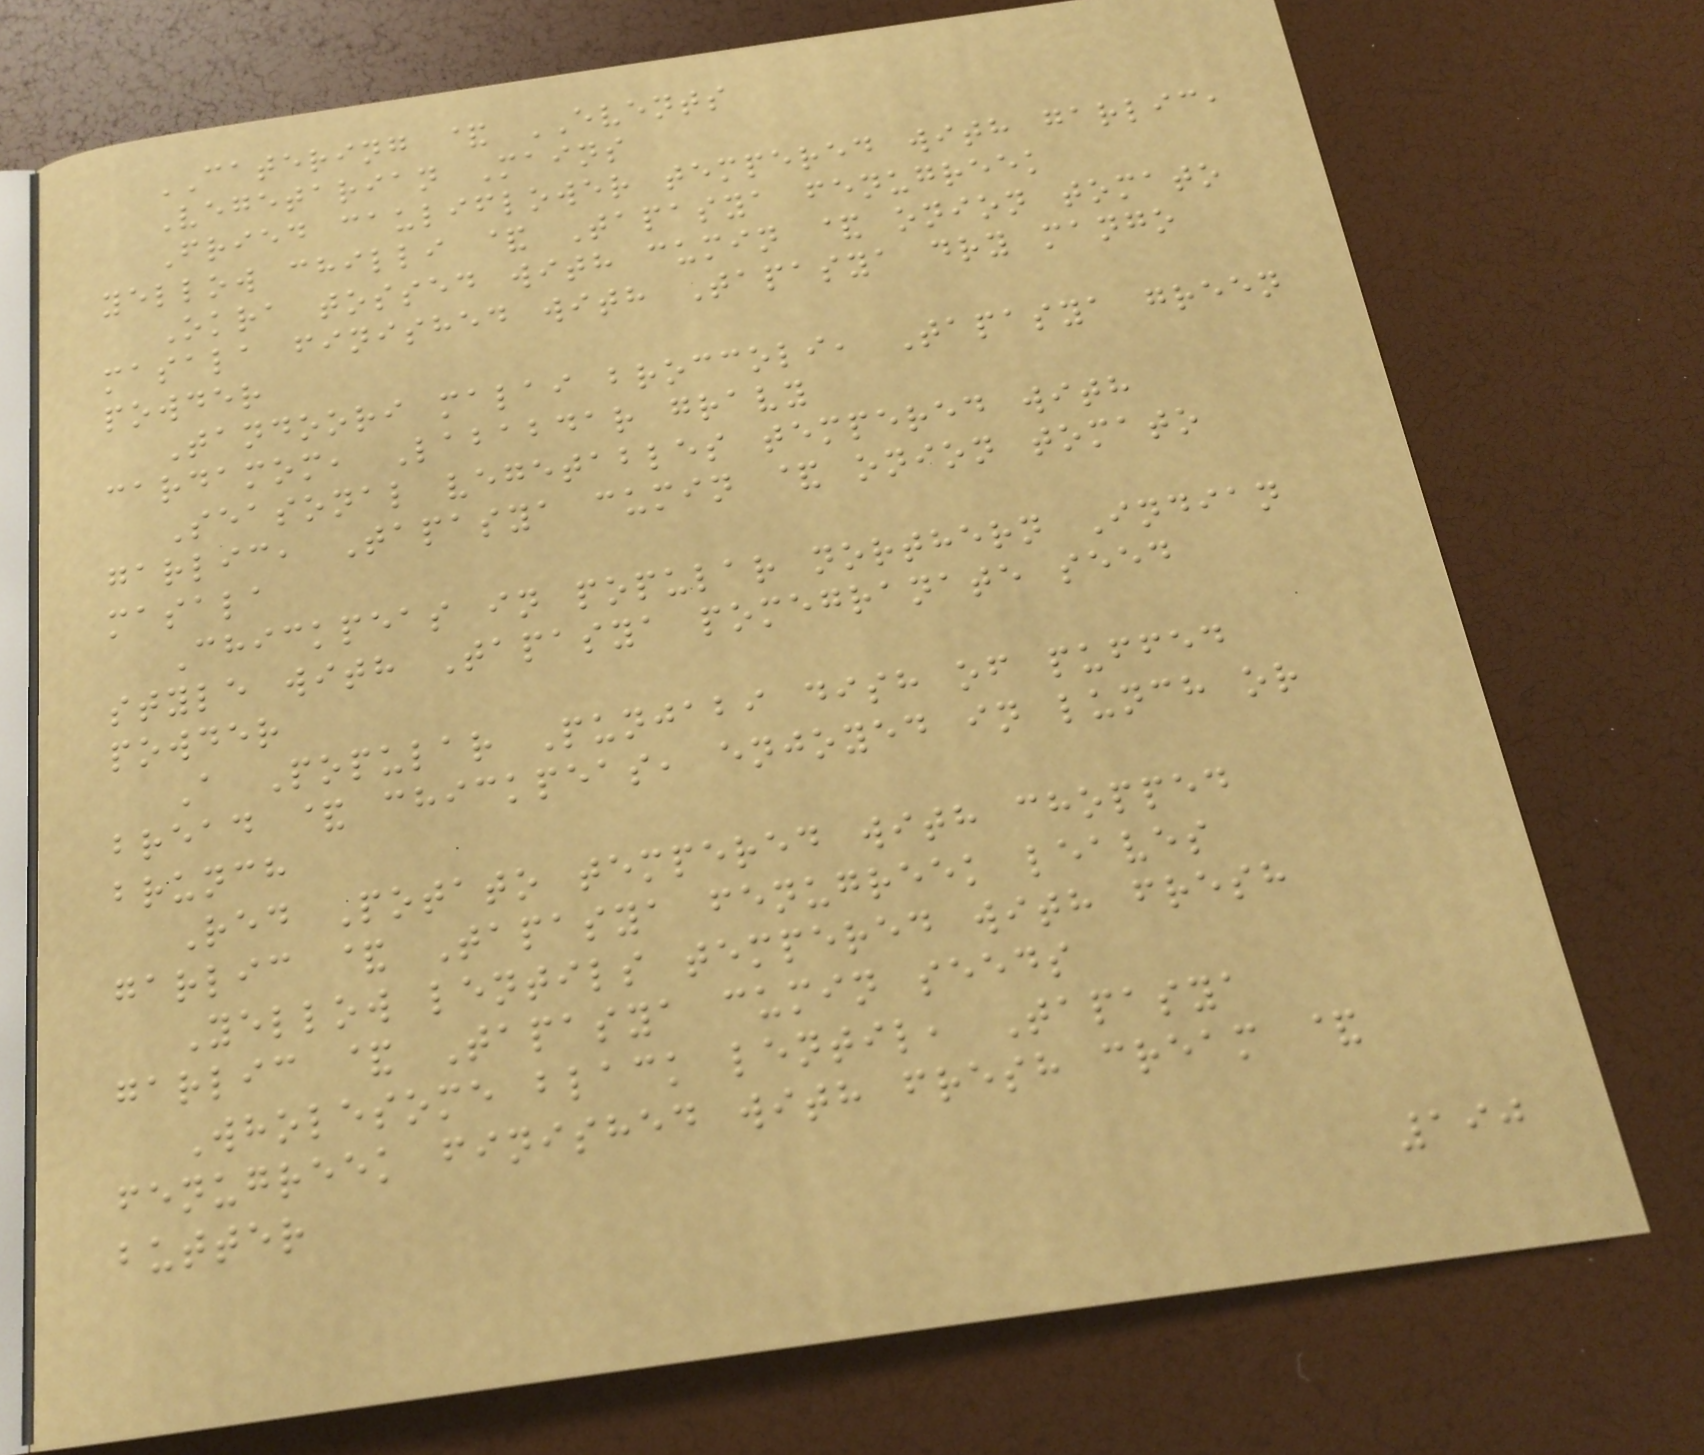CATERING & EVENTS
Vegetarian Mains
Fried cauliflower tempered with garlic,
yellow chilli & Tapasya fenugreek
Okra tossed with cumin & onion tomato
masala finished with Tapasya dry mango
powder
Tandoori malai broccoli, Tapasya green
cardamom, Lababdar gravy
Seasonal vegetables tempered with
garlic, Tapasya cumin & onion tomato
masala
Chickpeas in popular northern Indian
style with Tapasya pomegranate seed
powder
A Popular Punjabi dish of puffed
bread & chickpeas, enjoyed in lunch or
brunch
Red Potato tempered with chopped
garlic & Tapasya fenugreek leaves
Yellow lentils tempered with fresh
garlic & Tapasya cumin seeds
Wholesome black lentil, Tapasya
fenugreek finished with fresh cream &
butter
190
